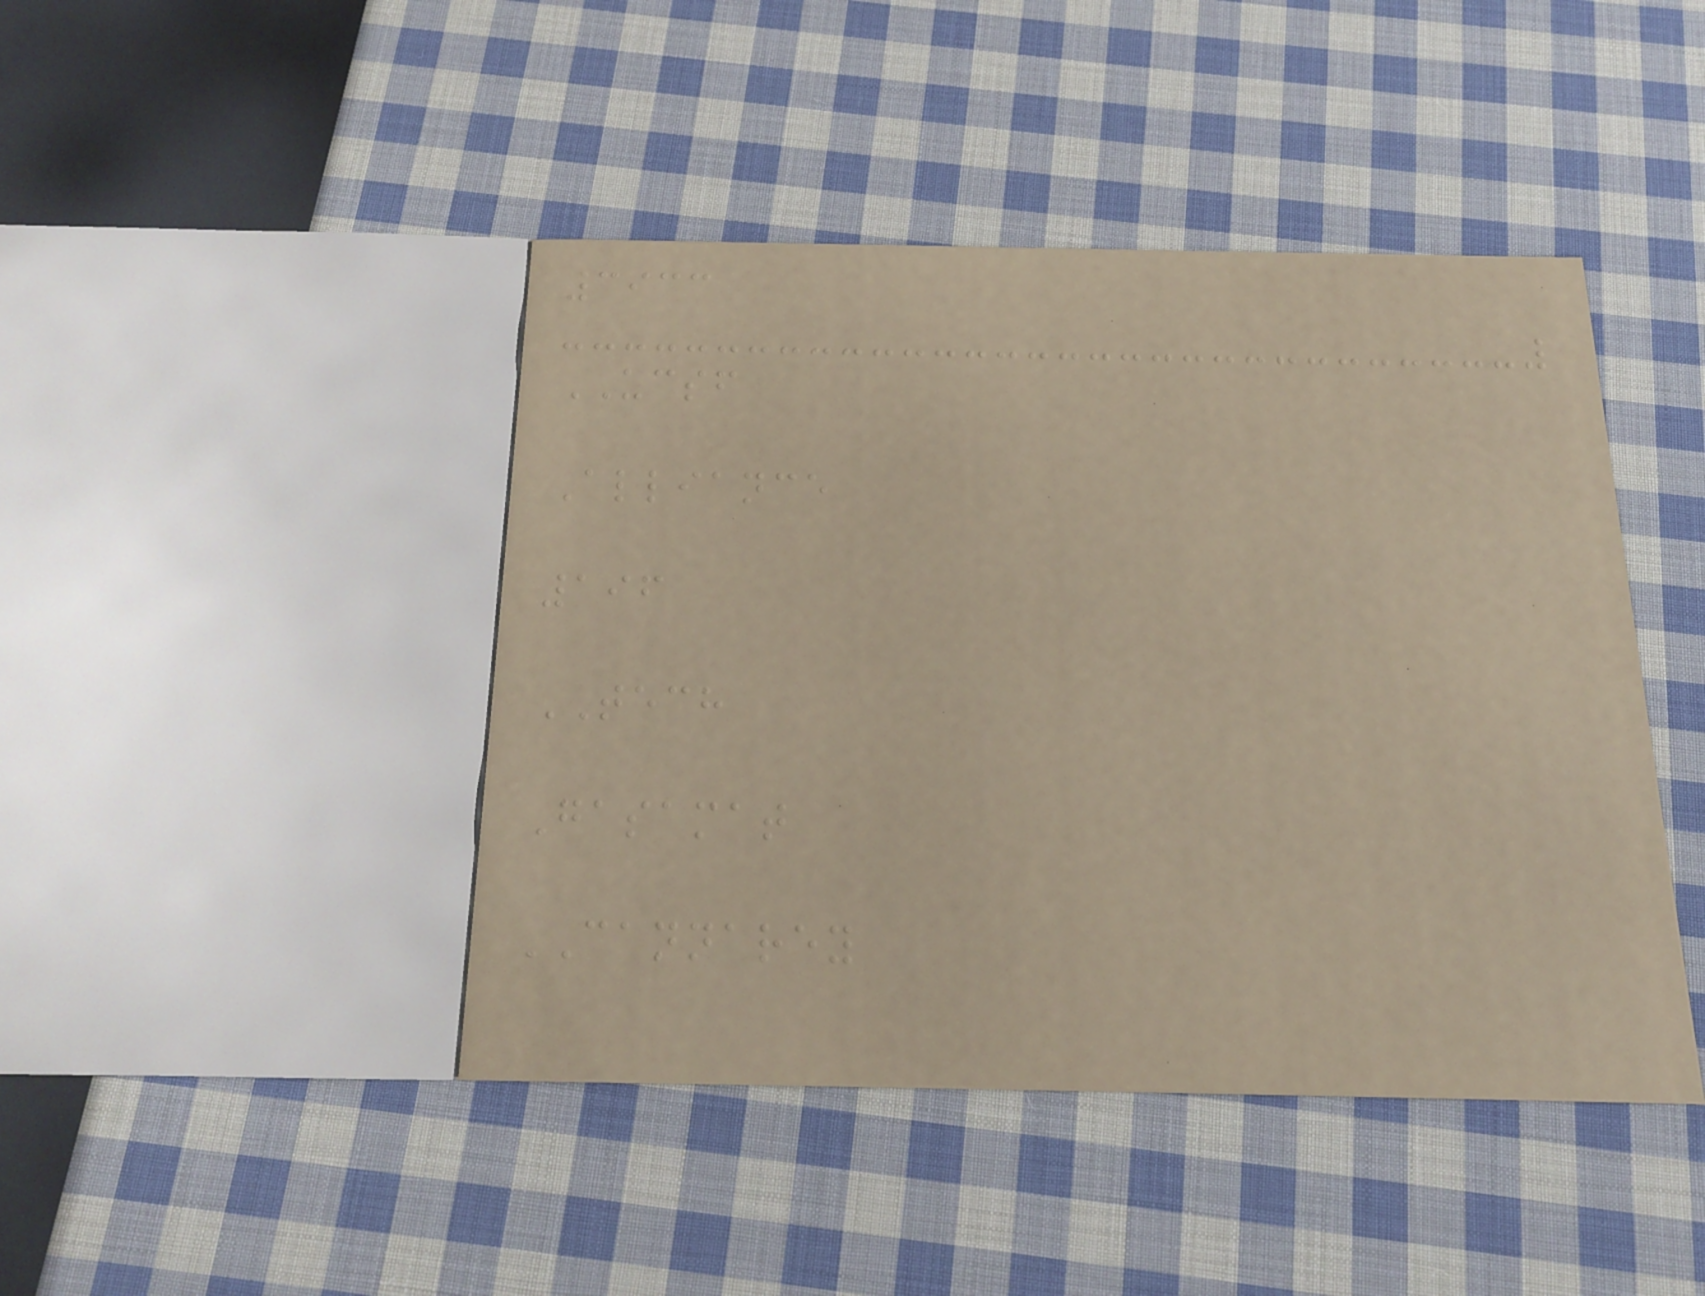3933
UCSF
Alliance
196
TECH
Gasamat
CANNAREY
